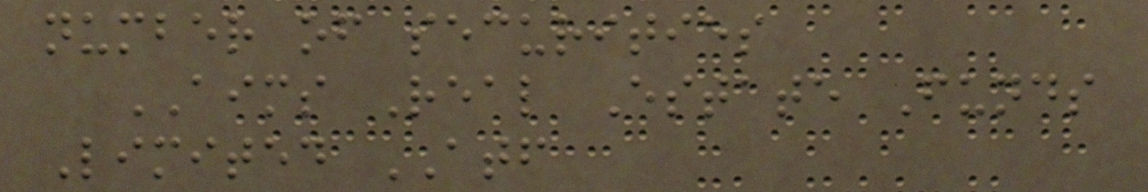number of securities
AIMS Real Estate Funds
Limited ATF
